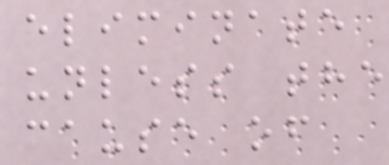eliminate
unless the
cause of
